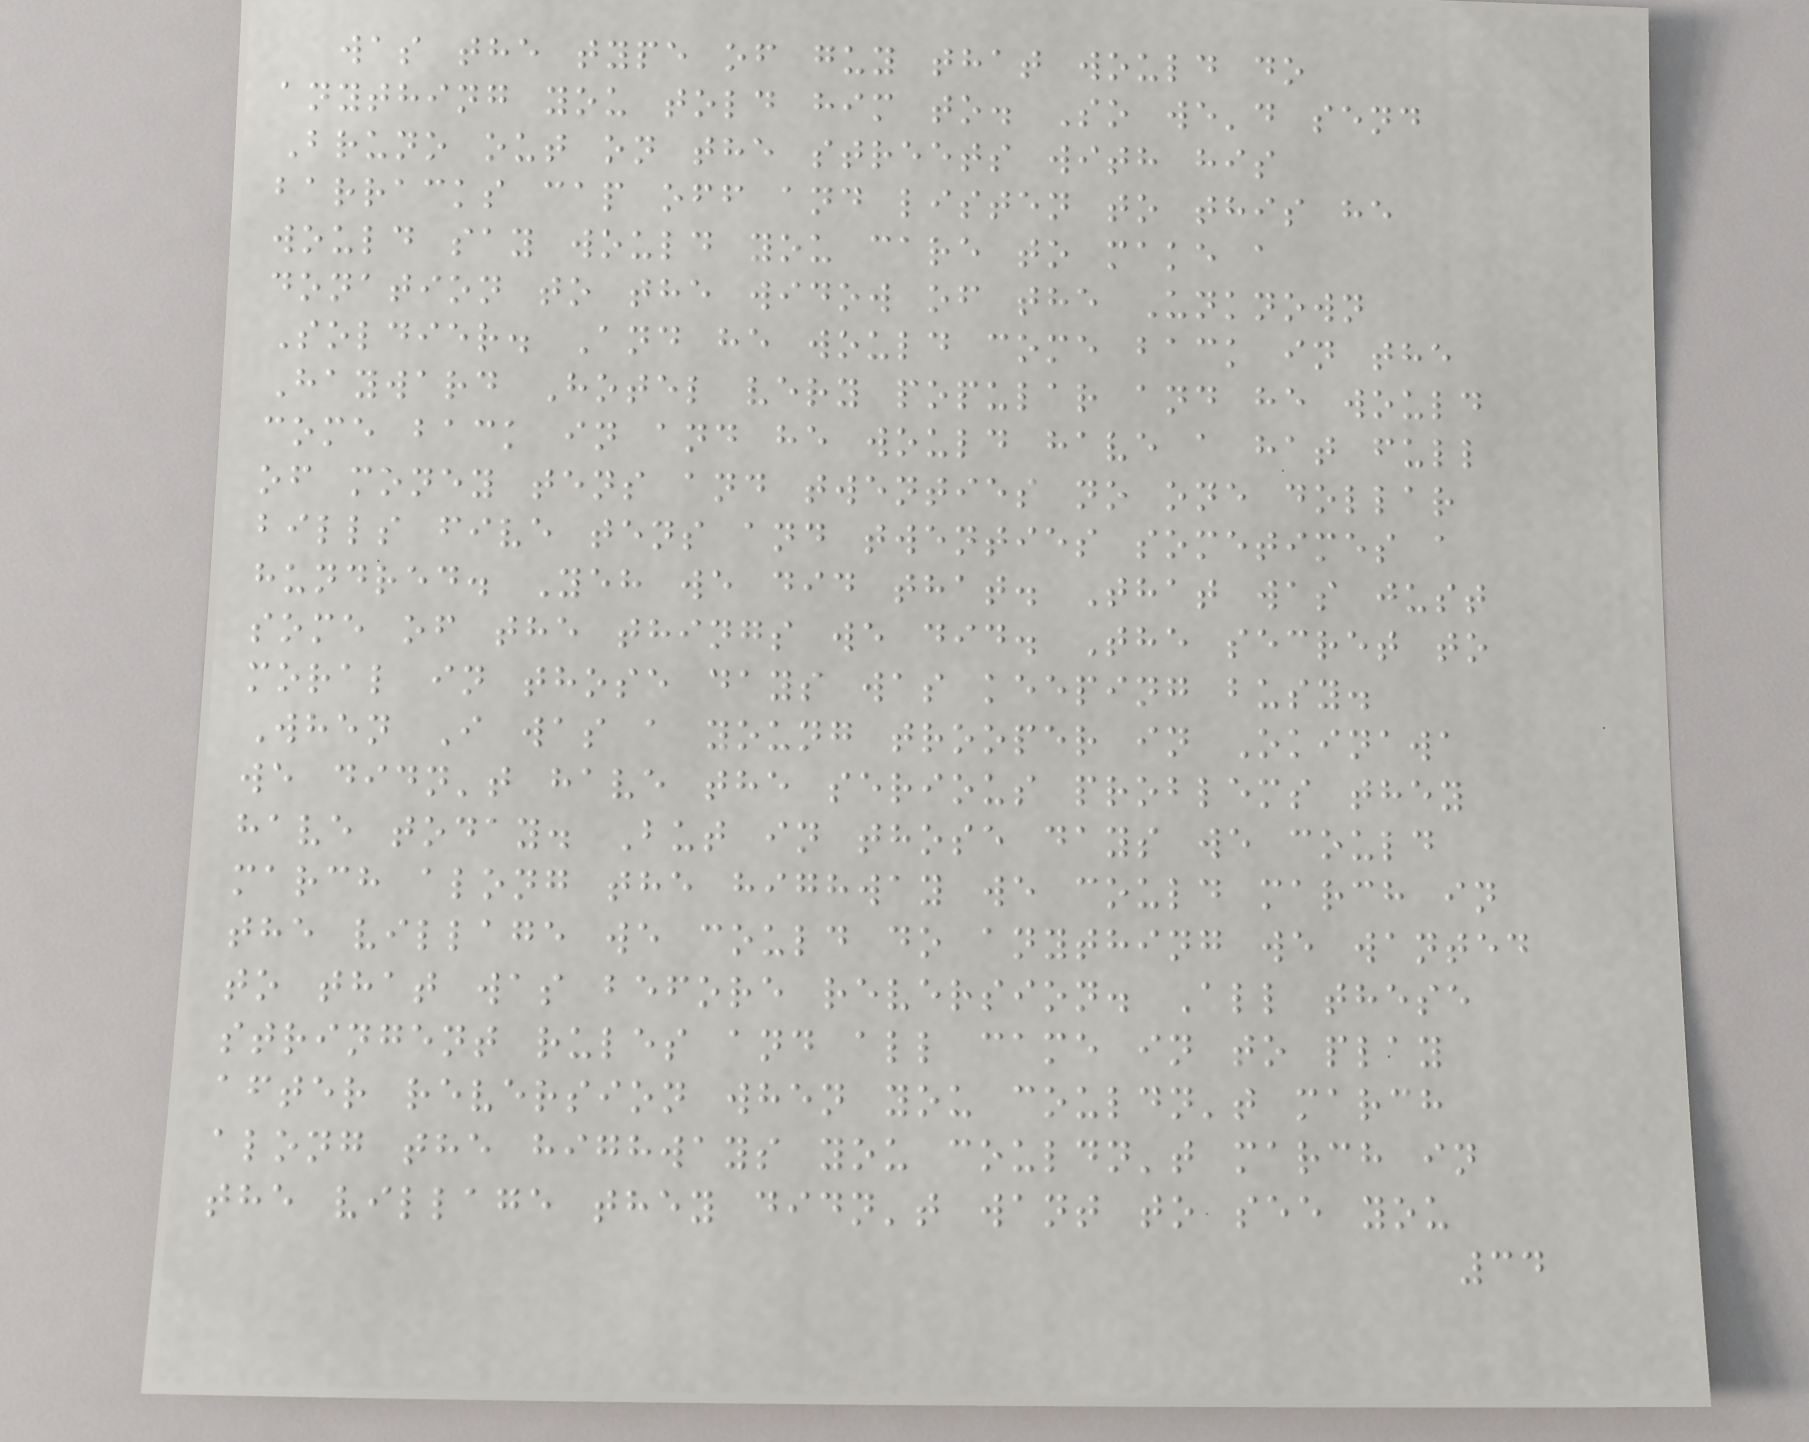was the type of guy that would do
anything you told him to. So we'd send
Bruno out on the streets with his
barracks cap off and listen to this he
would say would you care to make a
donation to the widow of the Unknown
Soldier. And he would come back in the
Hayward Hotel very popular and he would
come back in and he would have a hat full
of money tens and twenties no one dollar
bills five tens and twenties sometimes a
hundred. Yeh we did that. That was just
some of the things we did. The secret to
moral in those days was keeping busy.
When I was a young trooper in Okinawa
we didn't have the serious problems they
have today. But in those days we could
march along the highway we could march in
the village we could do anything we wanted
to that was before reversion. All these
stringent rules and all came in to play
after reversion when you couldn't march
along the highways you couldn't march in
the village they didn't want to see you
34
